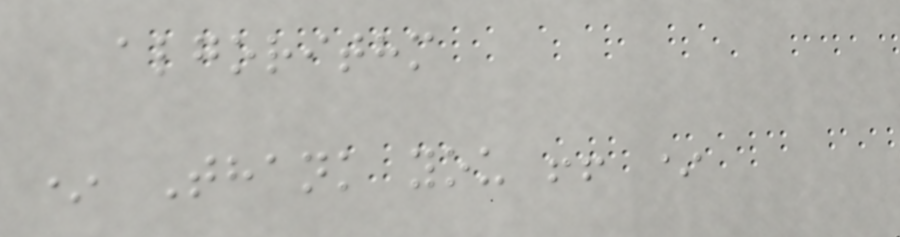algorithm
* Thank you !! *
